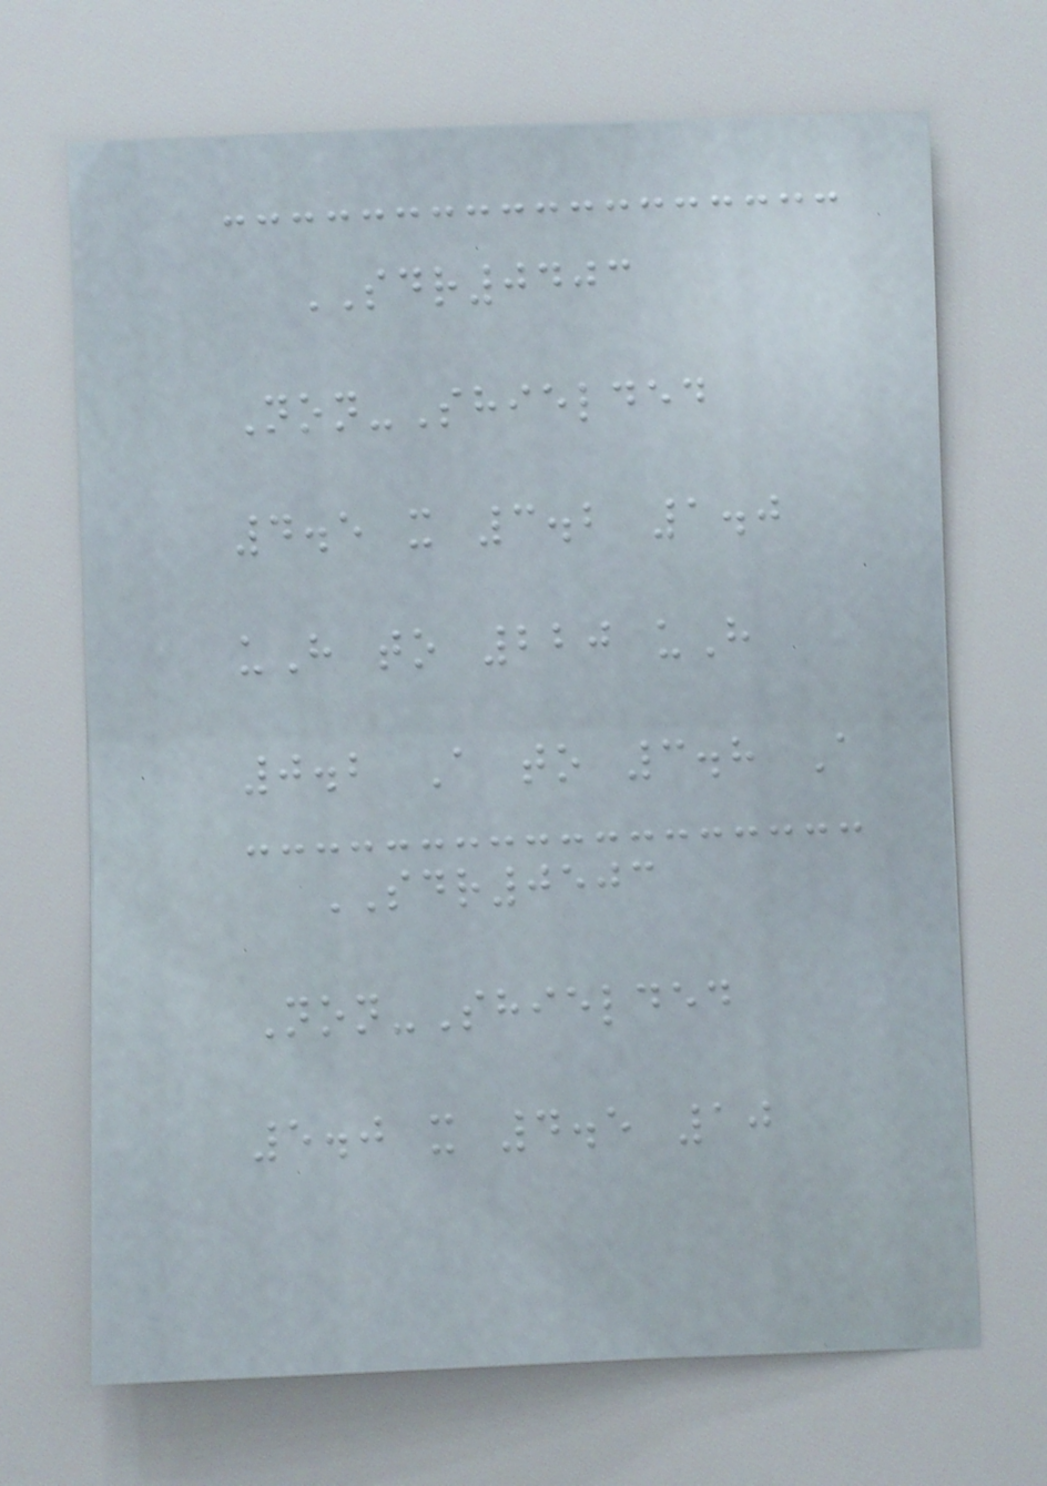SDR0403
Non-Shielded
4.5 x 3.2 1.0
uH to 220 uH
0.2 A to 3.8 A
SDR0503
Non-Shielded
5.0 x 4.5 10
